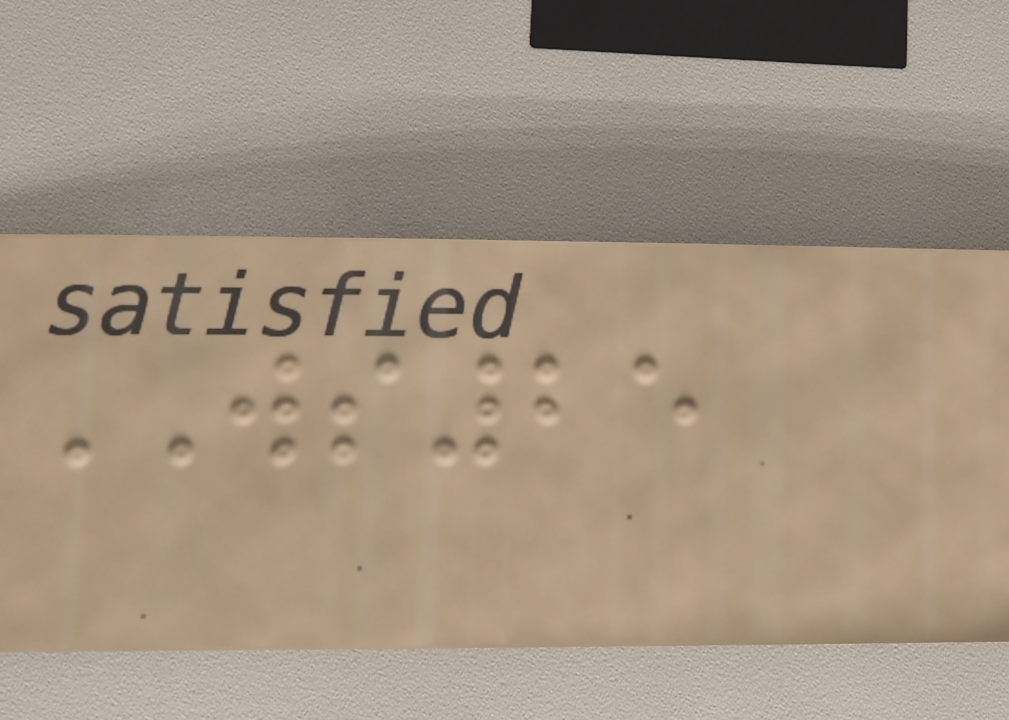WS25
